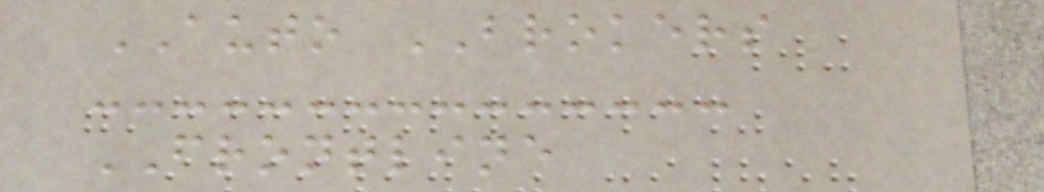AUTO BROKERS
FRONTLINE
